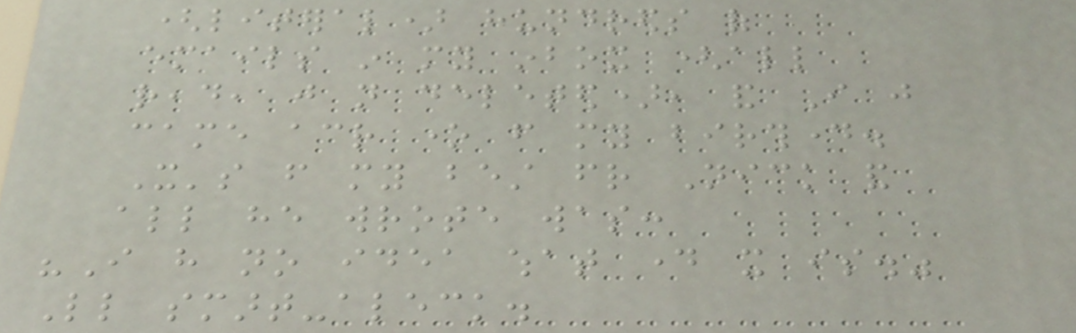(literal) hundreds of
emails in my inbox (all
read, just not deleted), and I just
came across one from my birthday.
It's from my best friend Nick and
all he wrote was:
"I have no idea what day it is."
Little smart-aleck.
